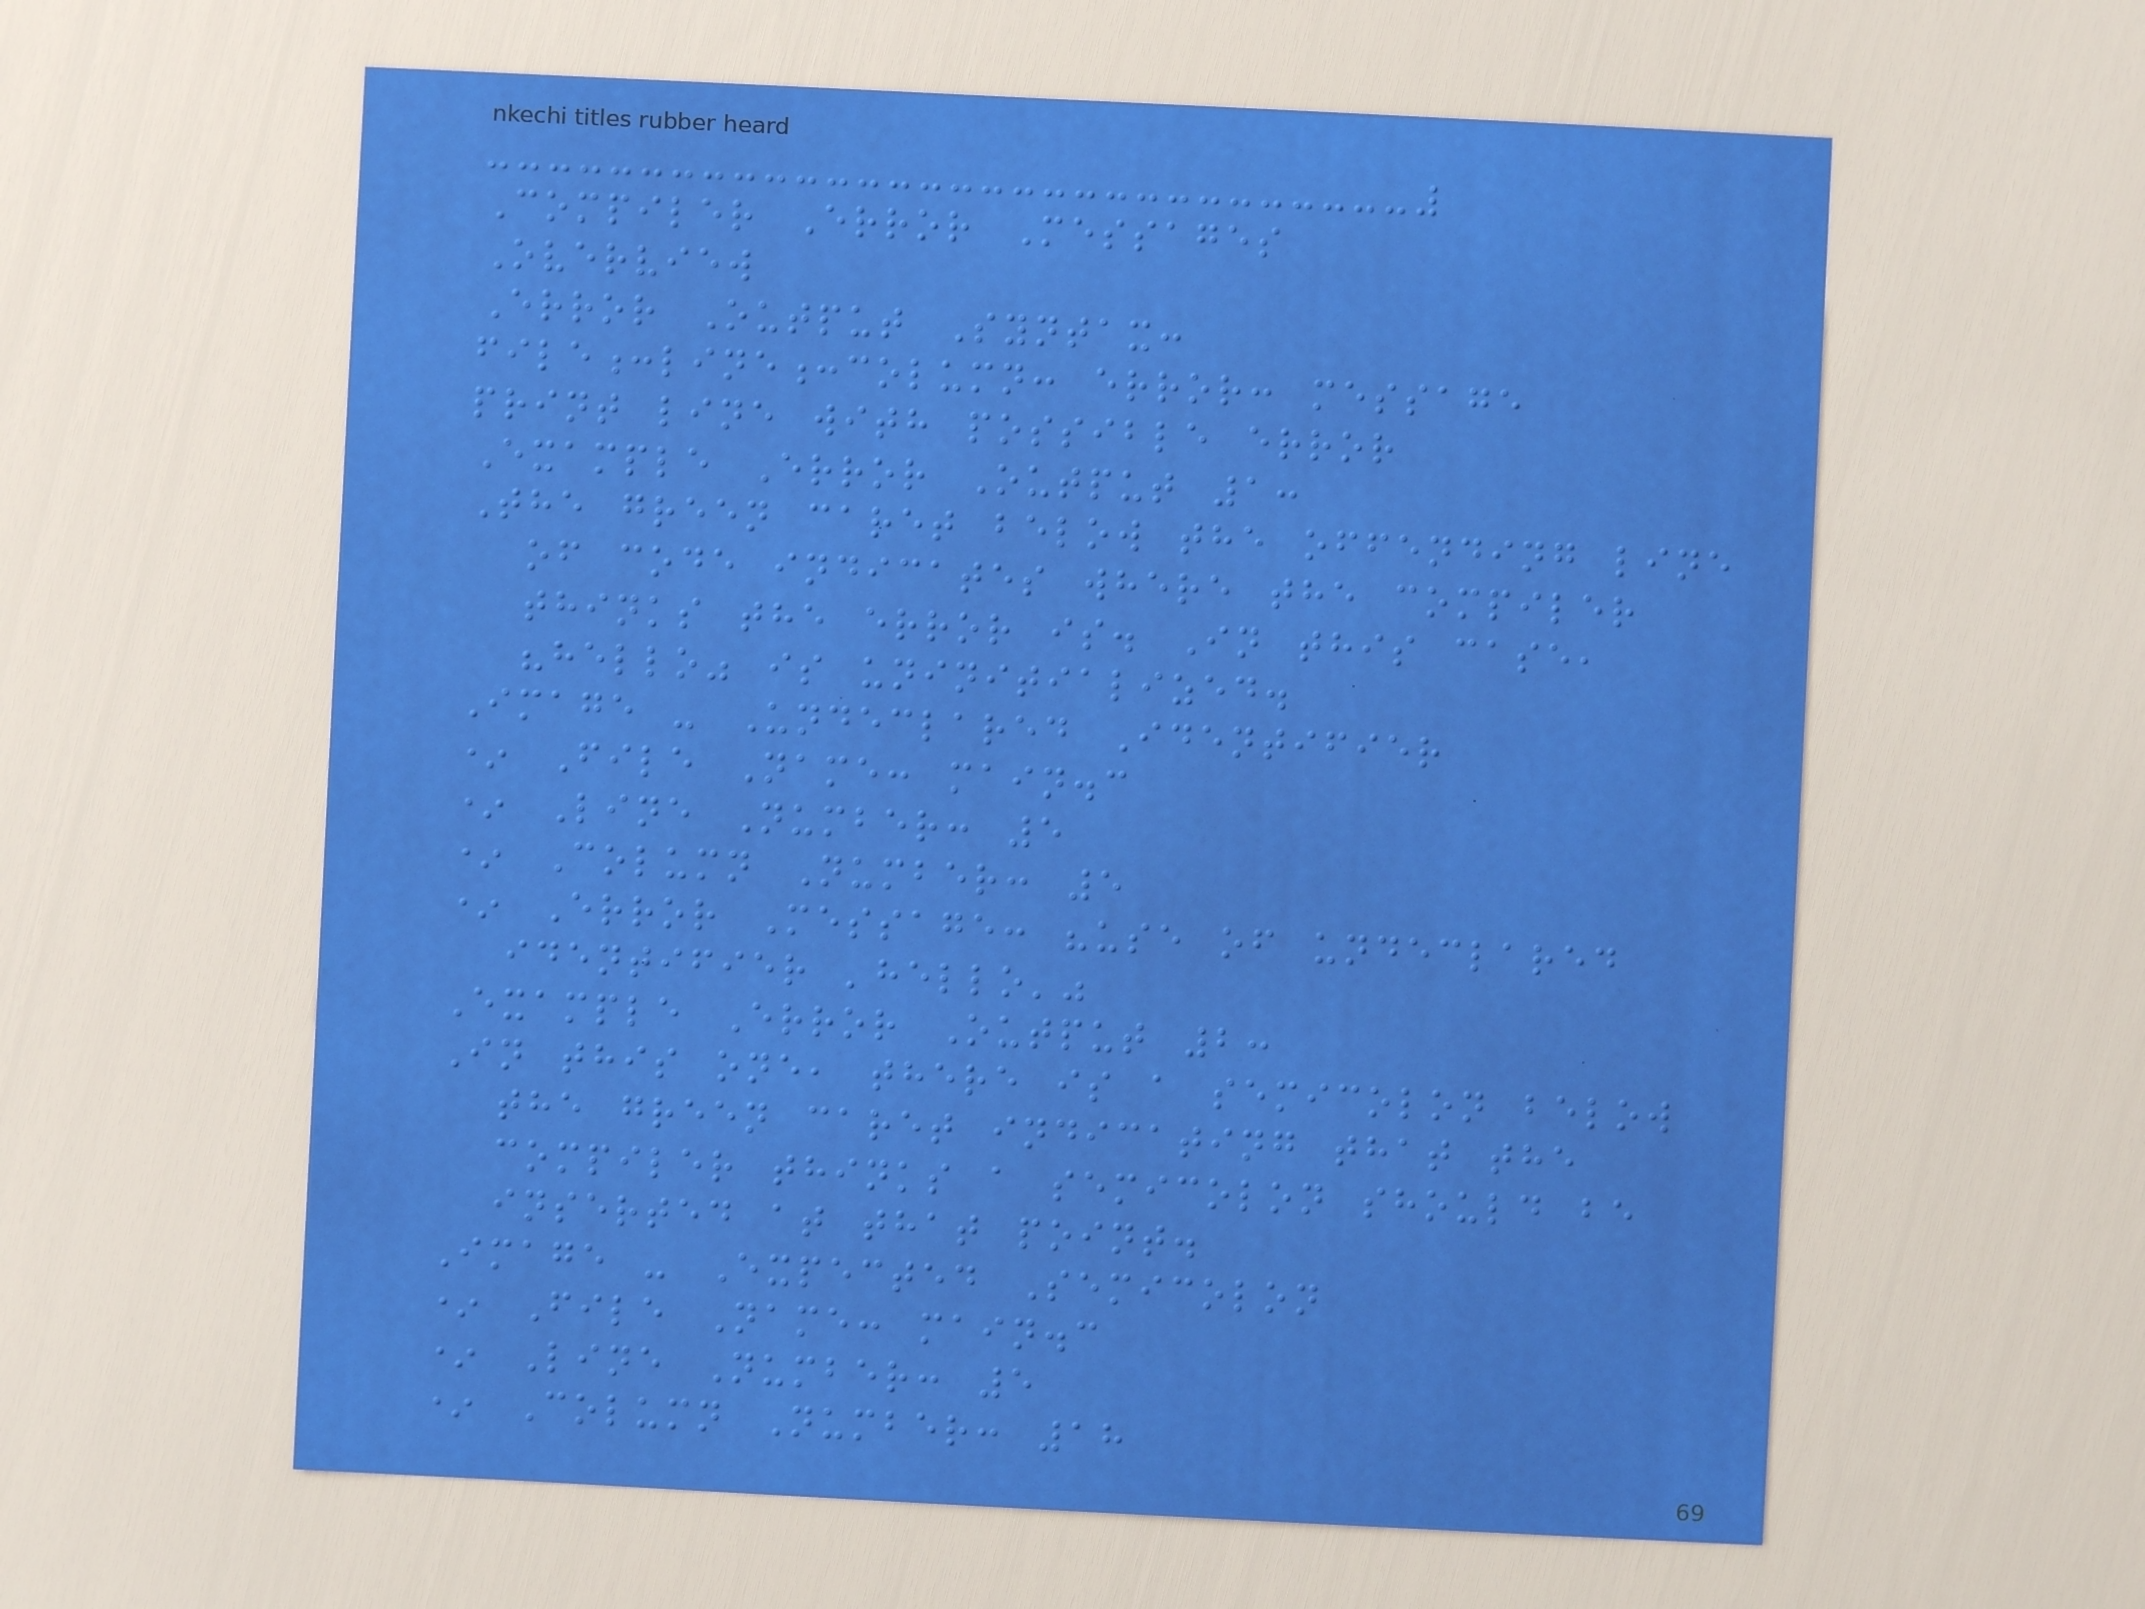Compiler Error Messages
Overview
Error Output Syntax:
file:line:column: error: message
print line with possible error
Example Error Output 1:
The green caret below the offending line
of code indicates where the compiler
thinks the error is. In this case,
"hello" is uninitialized.
Image - Undeclared Identifier
* File Name: main.c
* Line Number: 5
* Column Number: 5
* Error Message: "use of undeclared
identifier 'hello'"
Example Error Output 2:
In this one, there is a semicolon below
the green caret indicating that the
compiler thinks a semicolon should be
inserted at that point.
Image - Expected Semicolon
* File Name: main.c
* Line Number: 5
* Column Number: 18
